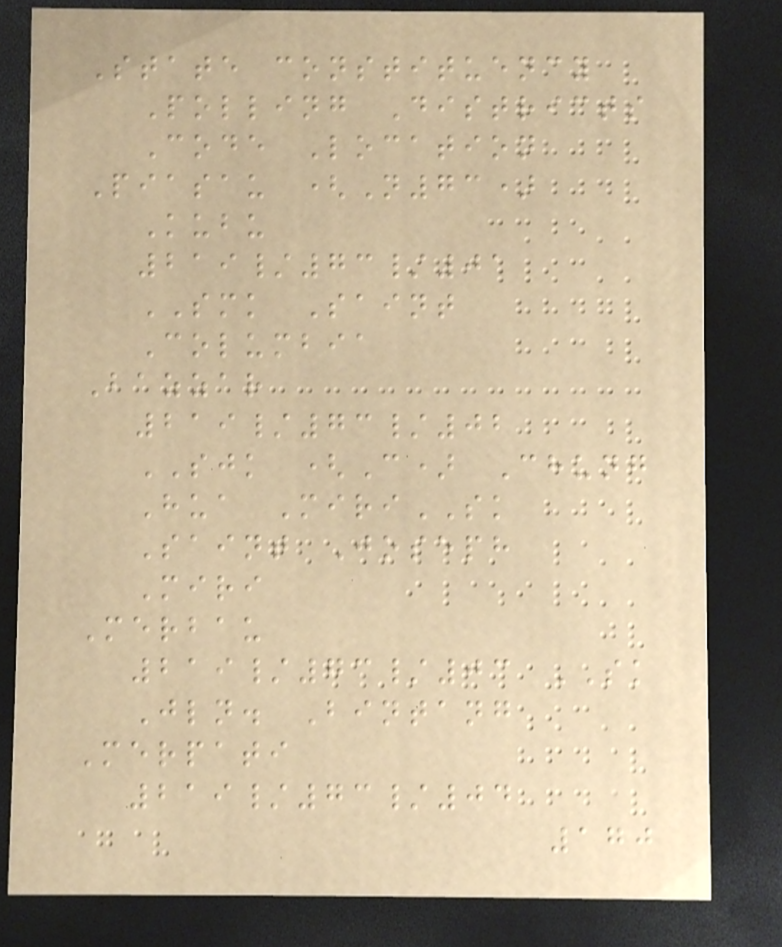State constituency
Polling Districts
Code Location
Piasau (N73)
Kubu
219/73/01
SMK Saint
Columbia
Bazzar
219/73/02
SJK (C) Chung
Hua MiriSK
Saint Joseph
Miri
Merbau
219/73/03 SK
Jln. Bintang
Merpati
219/73/04
170
